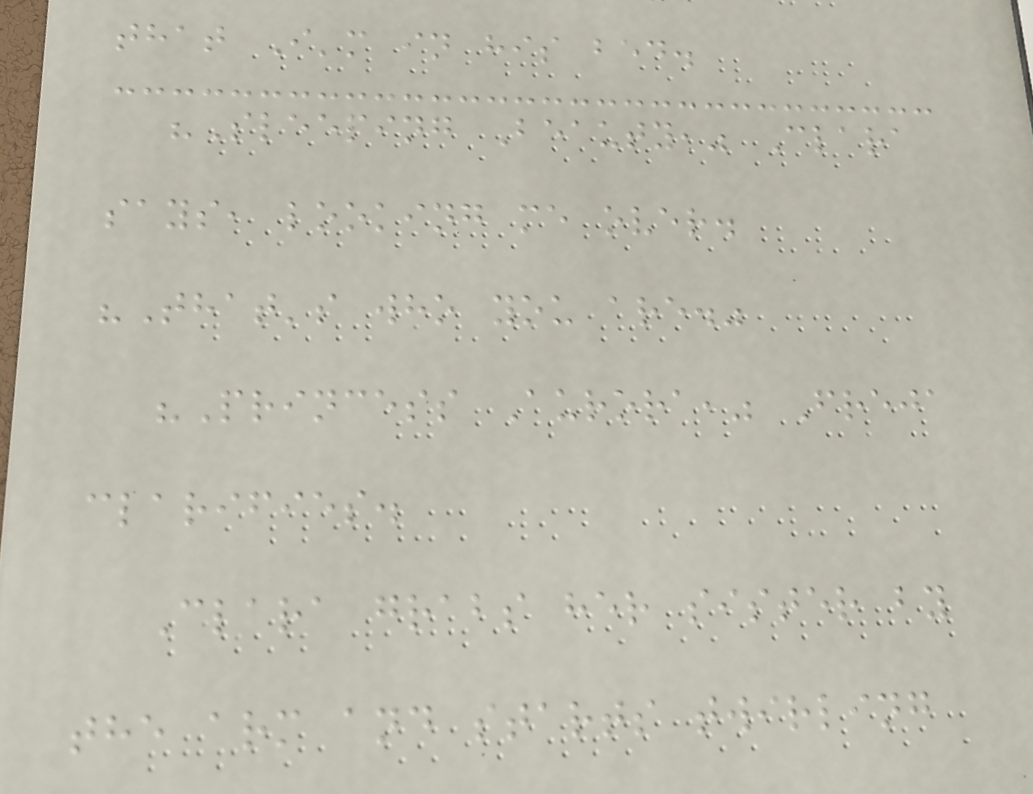that I'm in his bed.
"Sleeping Beauty," Clara
says, looking me over.
"That's who you are."
"Princess Aurora," Freja
clarifies.
Clara grabs her sister by
the arm and starts twirling
